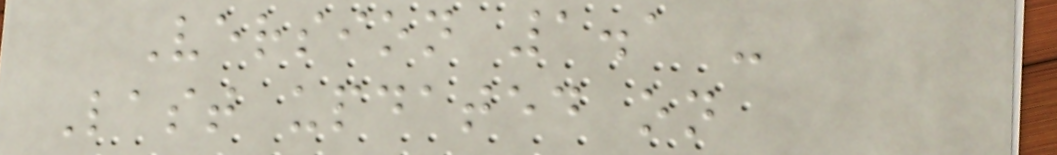Version 1.1 -
Last updated on
